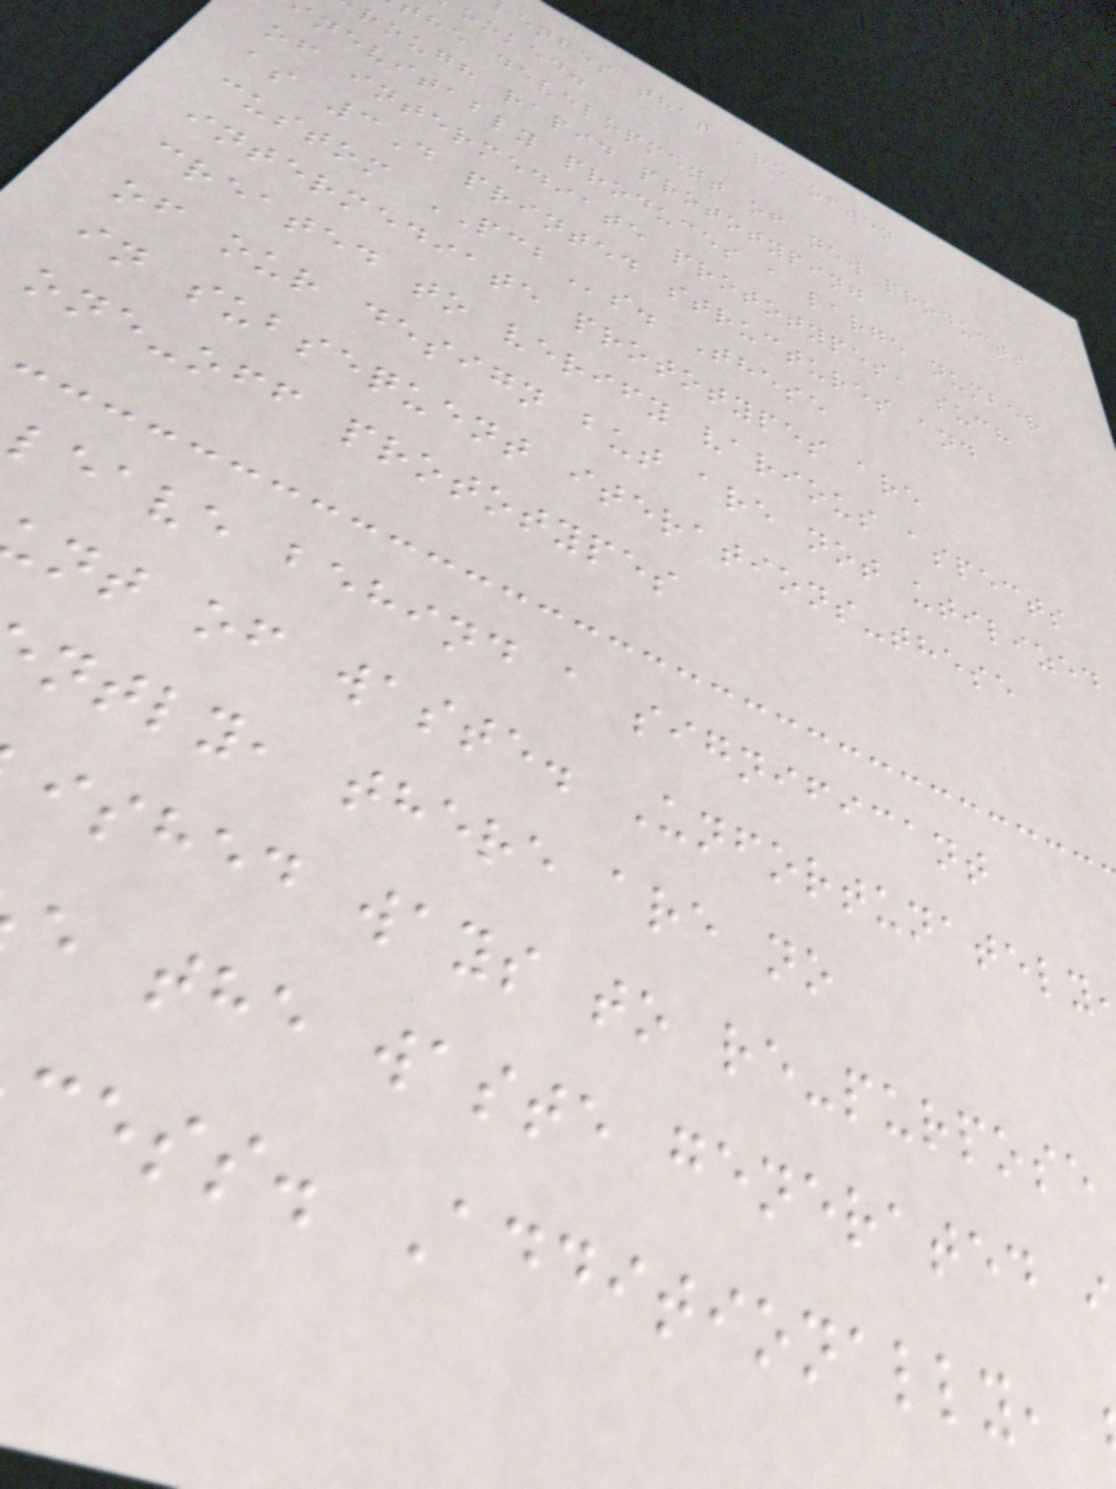enges that are often
ooked.
he development of new products
rough rapid prototyping
nevitably produces a large number
of intermediate prototypes, such
as 3D printed structures and
custom PCBs. These
intermediate prototypes are
created to verify various aspects
of our design but are not utilized
in subsequent iterations-these
one-off prototypes
leave behind a significant
nt of waste. Unfortunately
ntly, there are no
ished ways to re-purpose
e the waste generated i
cess. Additionally,
